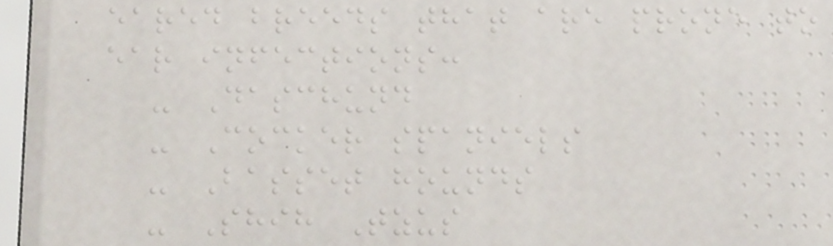eared breeds that are prone to
ear infections:
- Daschund
- Cocker spaniels
- Basset hounds
- Shih Tzus
